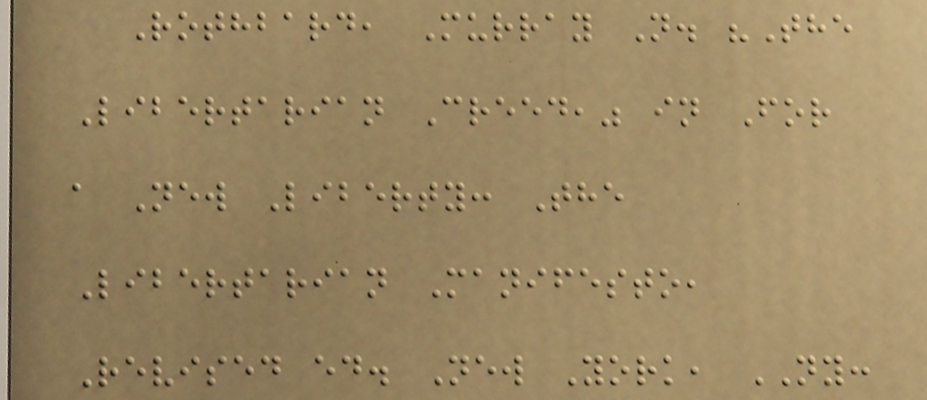Rothbard, Murray N. "The
Libertarian Creed," in For
a New Liberty: The
Libertarian Manifesto,
Revised ed. New York, NY:
